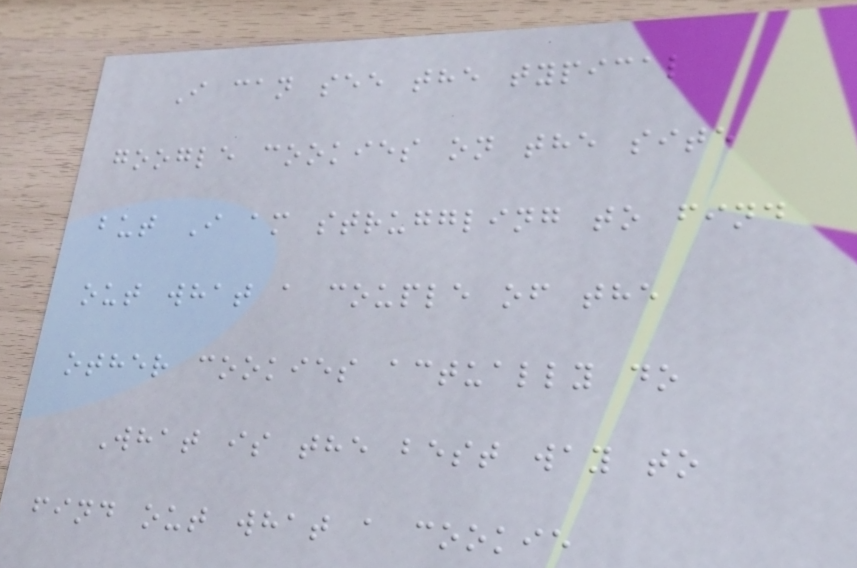I can see the typical
google cookies on the site
but I am struggling to find
out what a couple of the
other cookies actually do
What is the best way to
find out what a cookie
